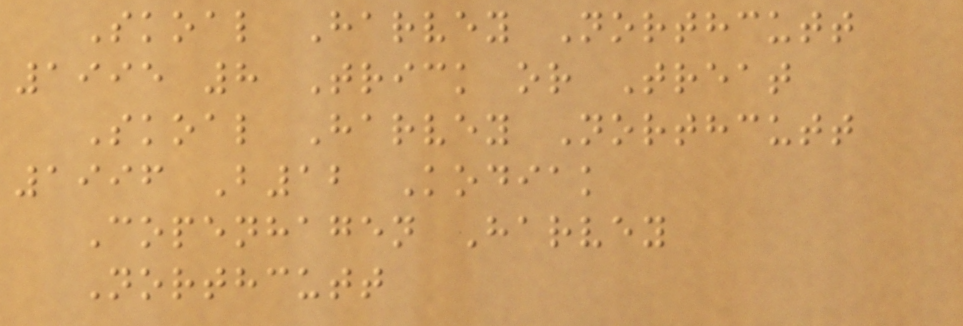Skoal Harvey Northcutt
1995 8 Trick or Treat
Skoal Harvey Northcutt
1996 B12 Kodiak
Copenhagen Harvey
Northcutt
